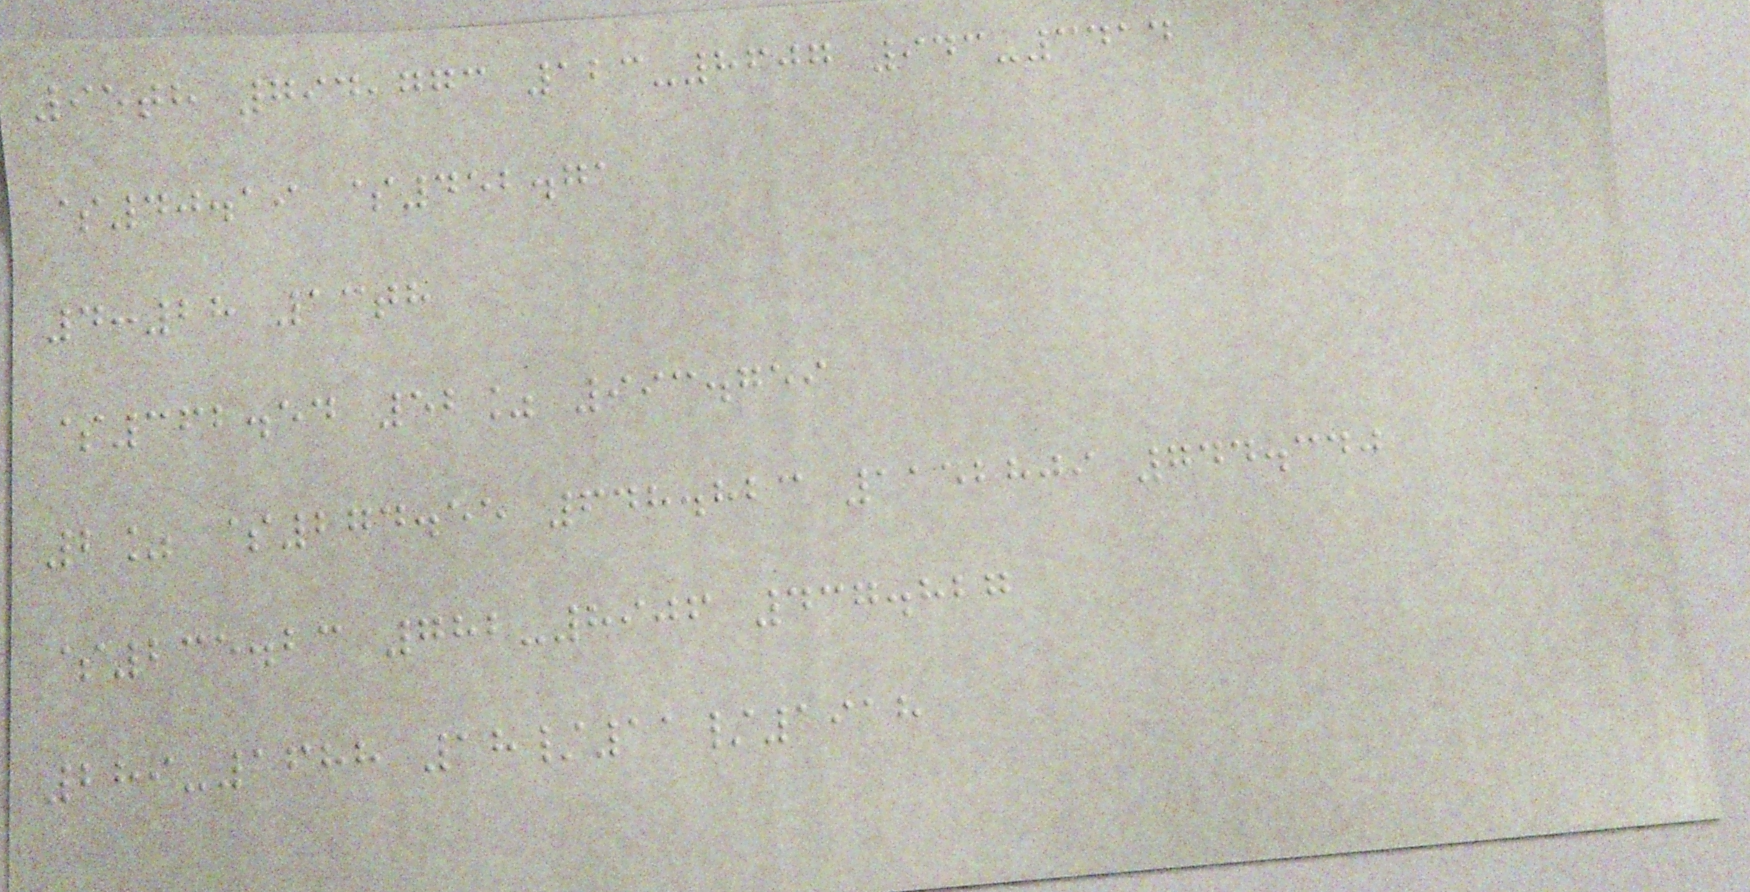95th 794,773 123-8607 943-3414
$40.19 $452.71
4:28 13th
$362.54 52% 993.759
2% $274.55 648.823 1152809 744.340
$235.23 782-8906 437.827
289-1688 18/11/1918
